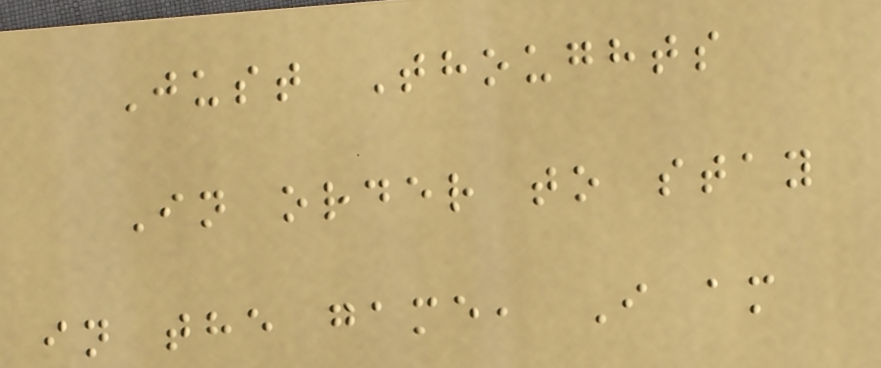Just Thoughts
In order to stay
in the game, I am
